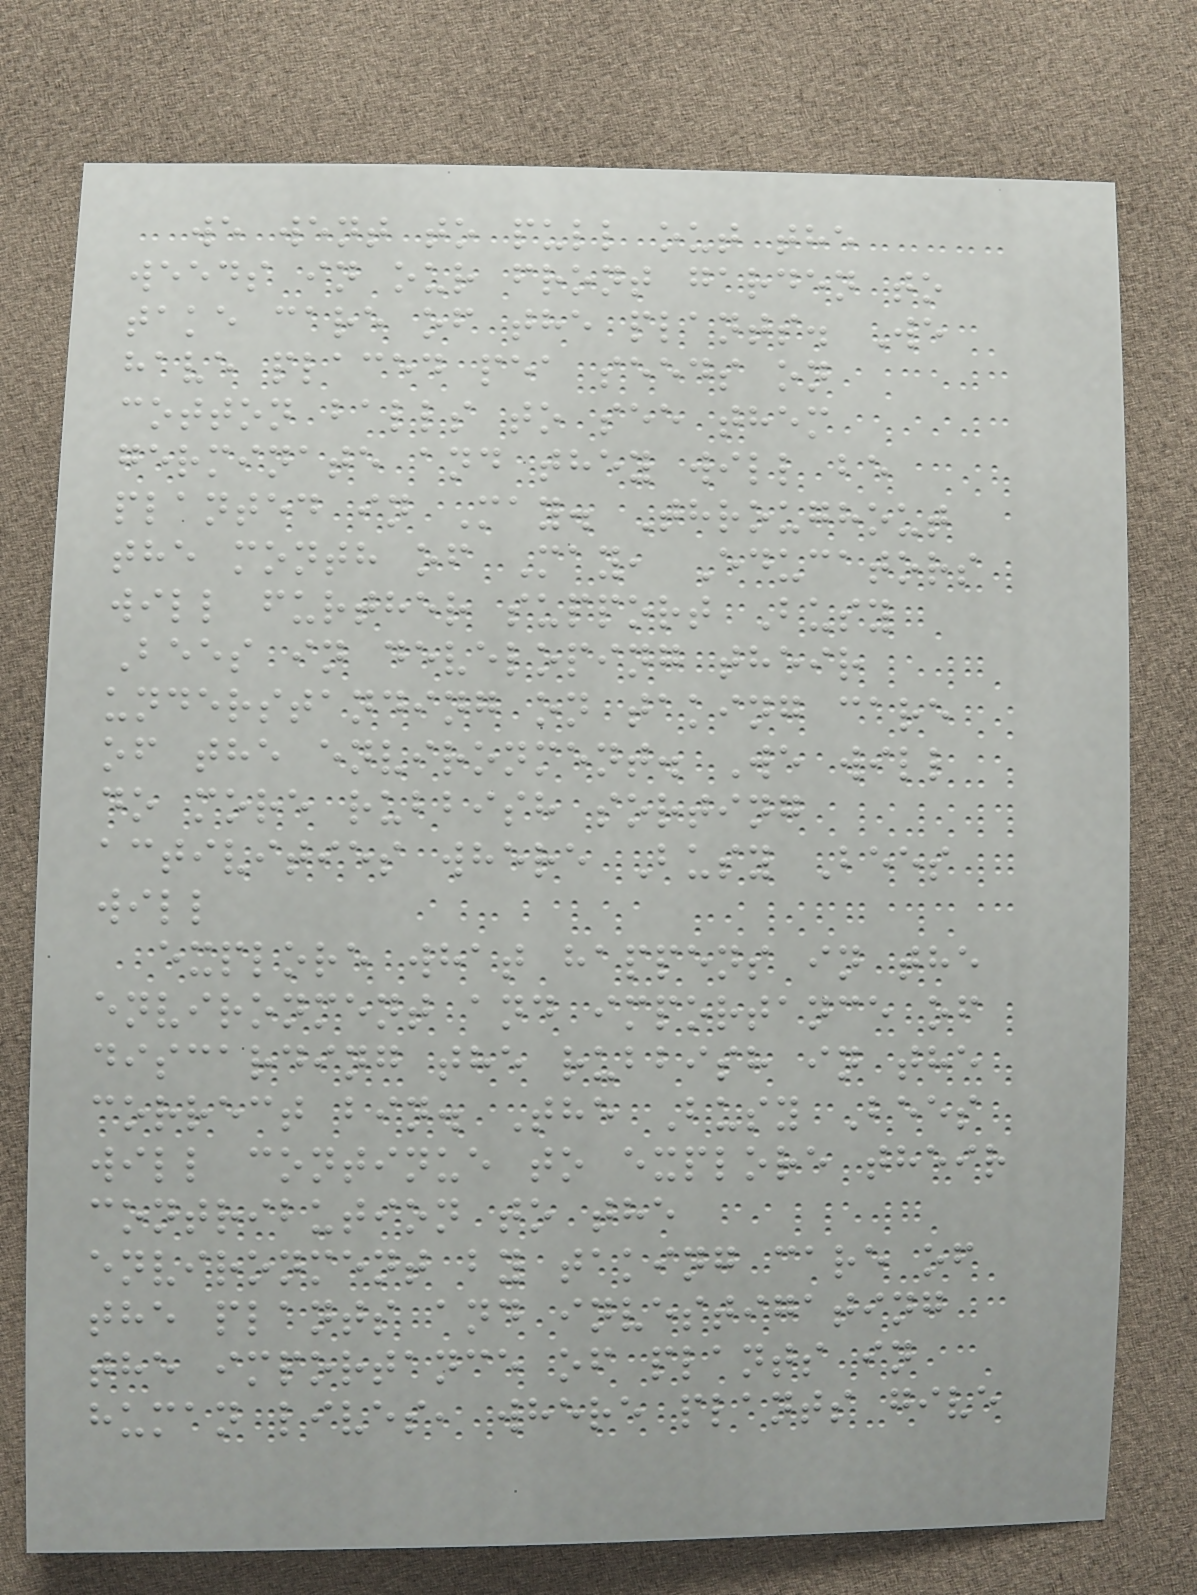we went to pull out the
weeds in our front garden to
take care of the plants. We
have placed pea seeds on
cotton balls to see them
germinate and they will be
planted in May. Throughout
the month of May, Educators
will further support Busy
Bees in developing their
understanding on taking care
of the environment. We will
do more rubbish sorting
activities where Busy Bees
will
explore what happens in the
environment and importance of
discarding the rubbish in the
correct bin. The Busy Bees
will continue to explore their
contribution to the
environment by taking care of
the plants and investigating
the importance of plants in
human lives, where plants give
